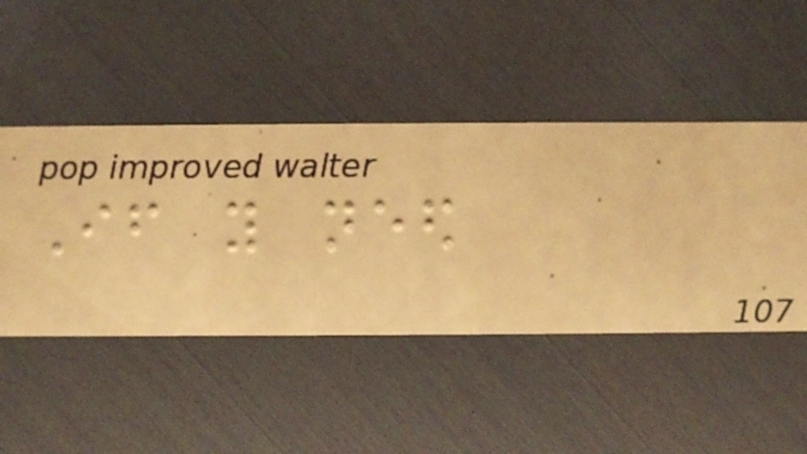If you need
